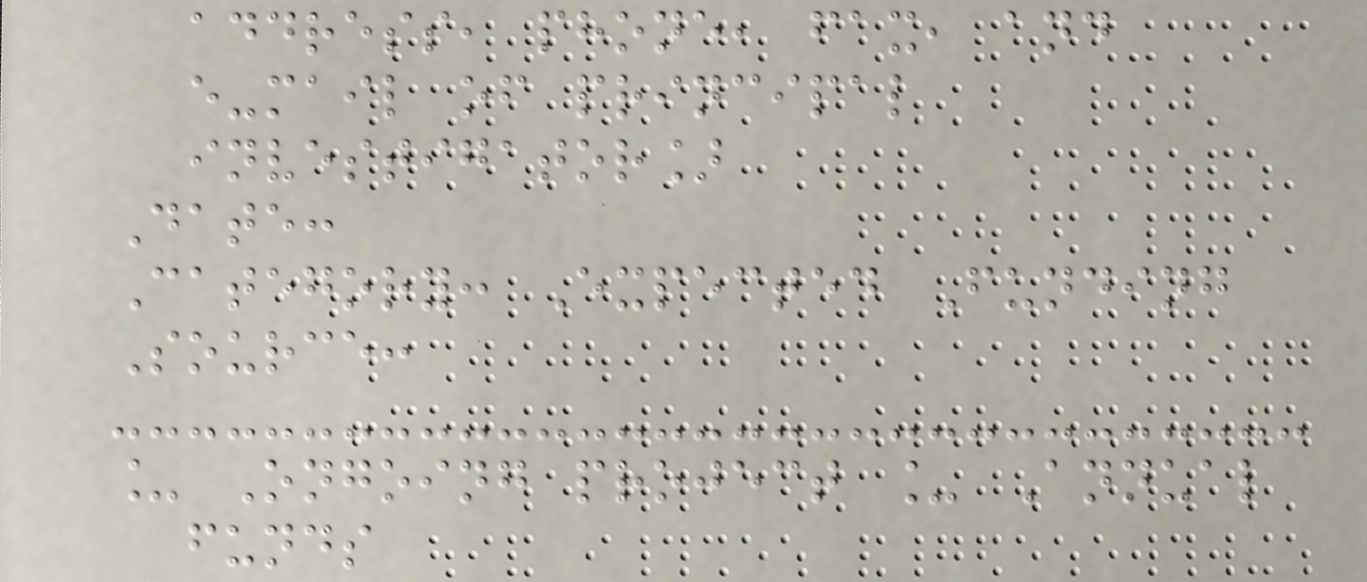address, phone, fax, and
e-mail of principal
investigator]
Date:
Category: Expected Funding
Source:
_ Ongoing project _ Annual
funds
